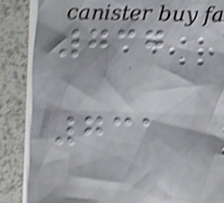737
731
